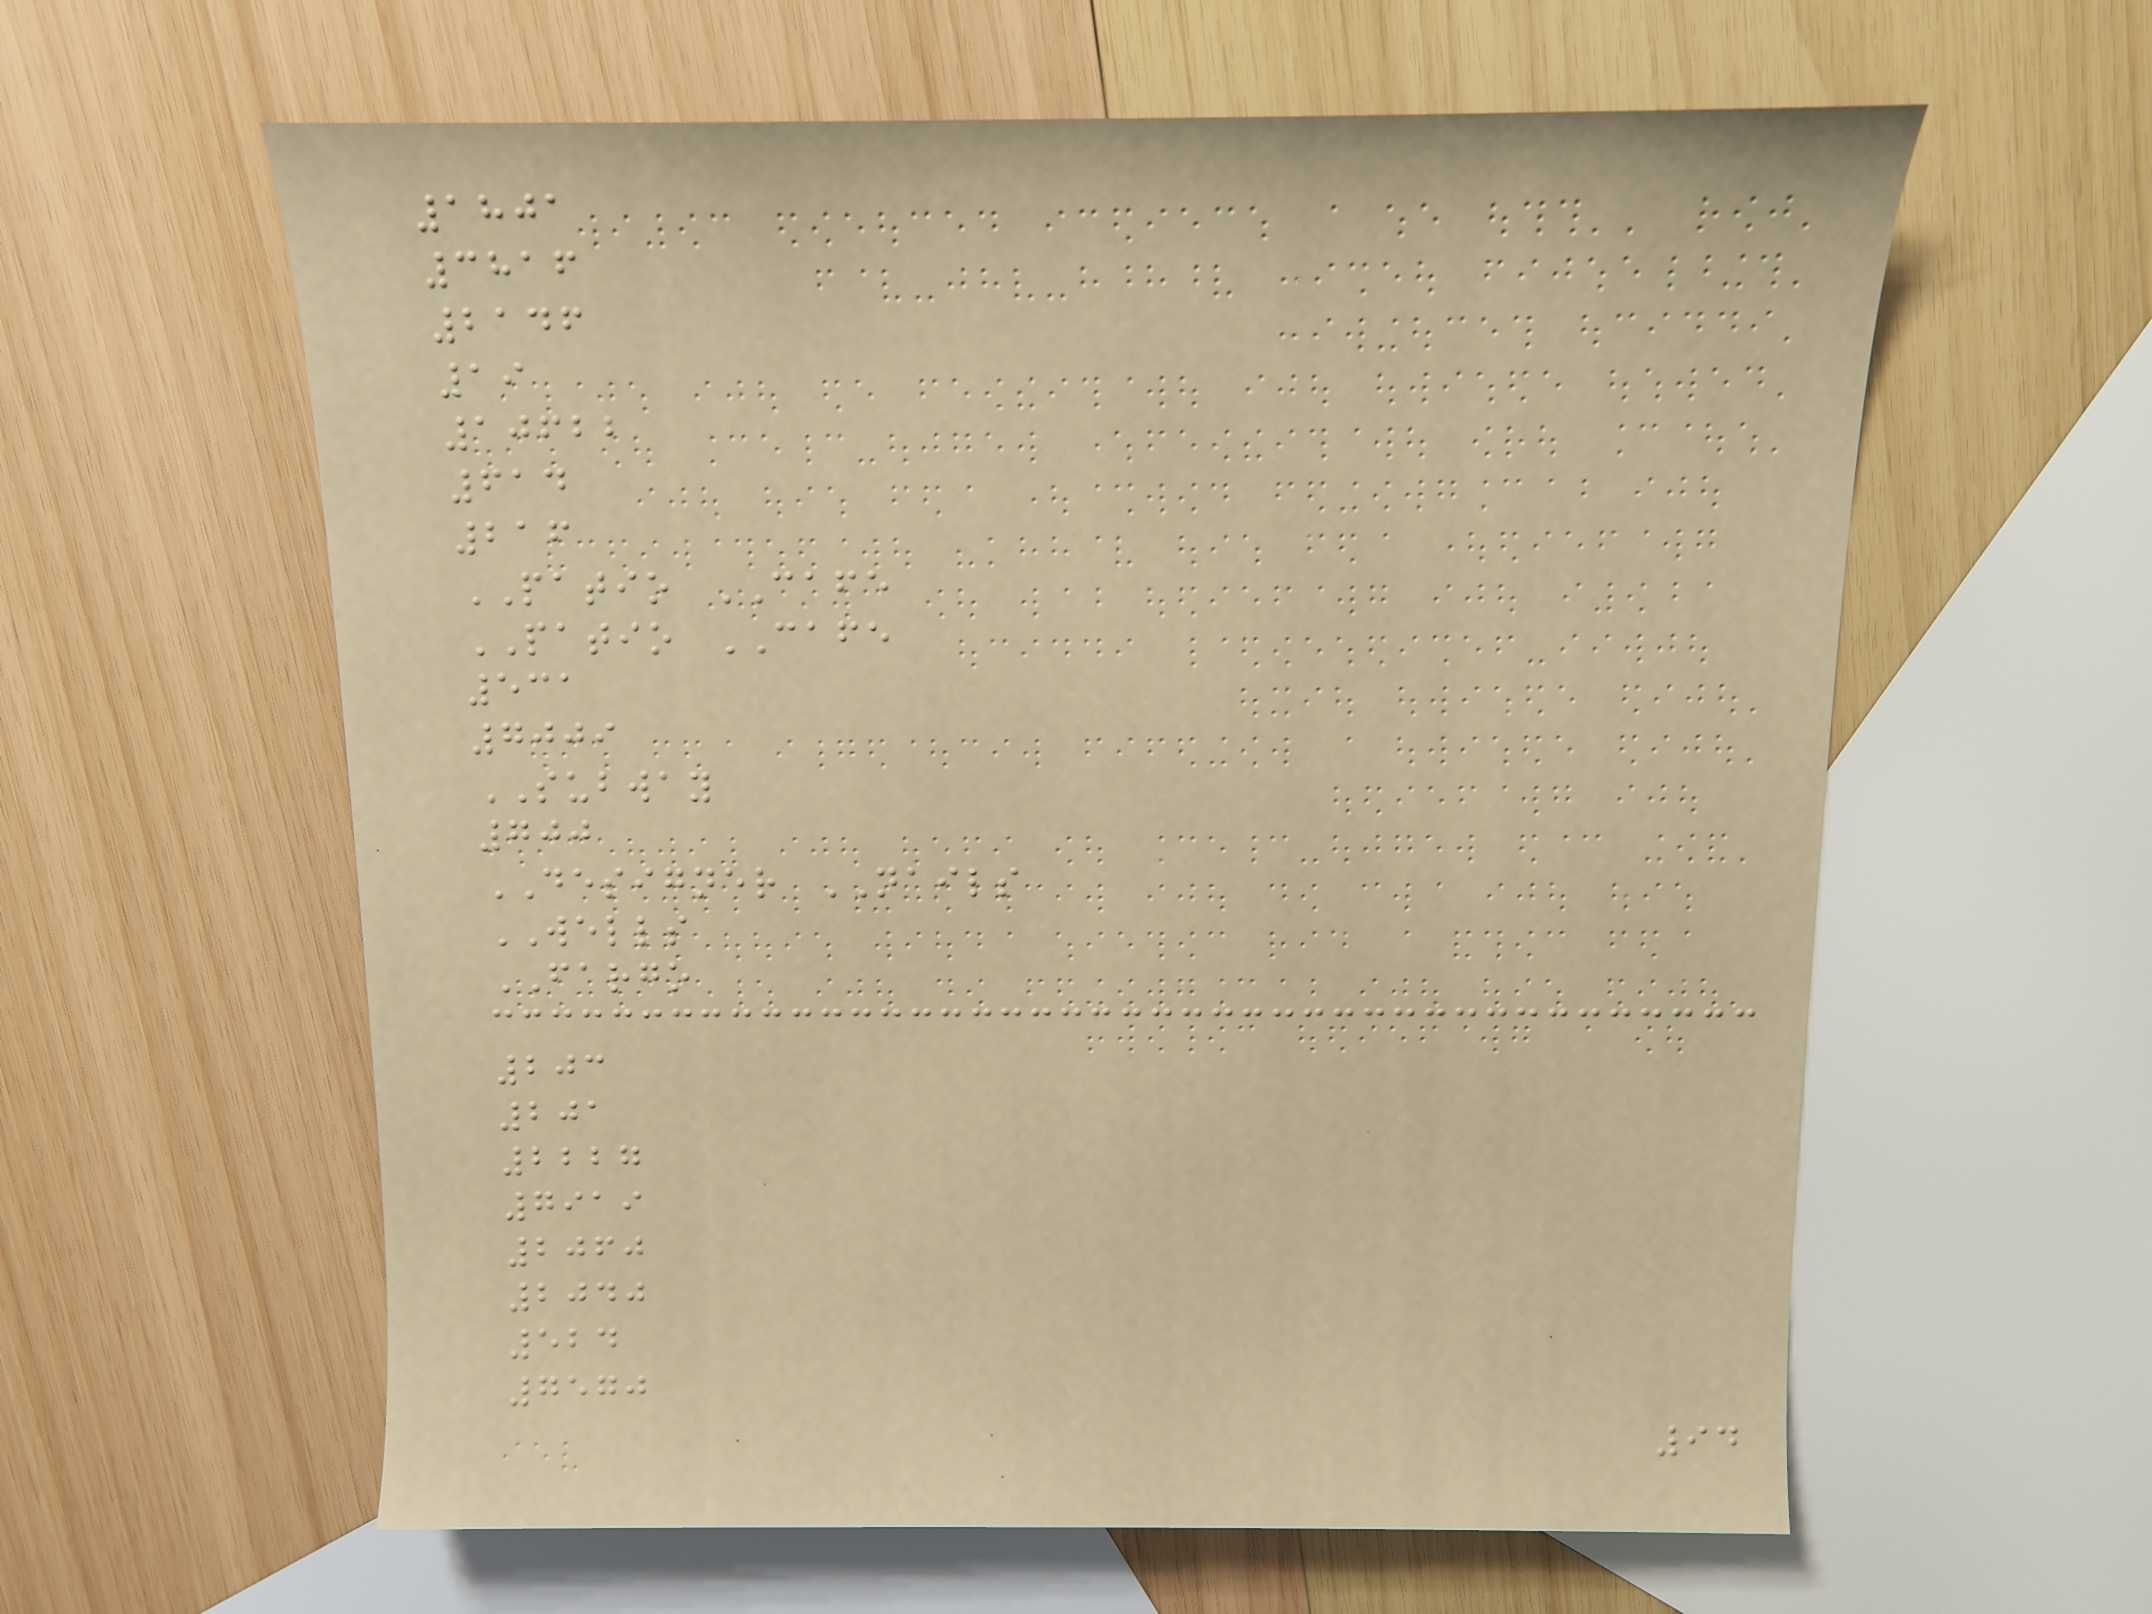1801
3816
2146
19
10622
614
216
PATIO CAFE
PATIO CAFE
531
7009
SUBWAY
700
DESIGNER NAILS
WELLS
FARGO
203
201
2227
7919
2060
2040
524
7570
94
